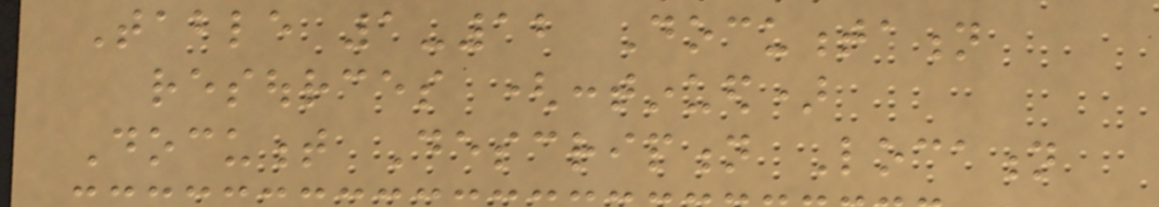Table 1-12 Documentation
resources (continued)
Document Description Location
